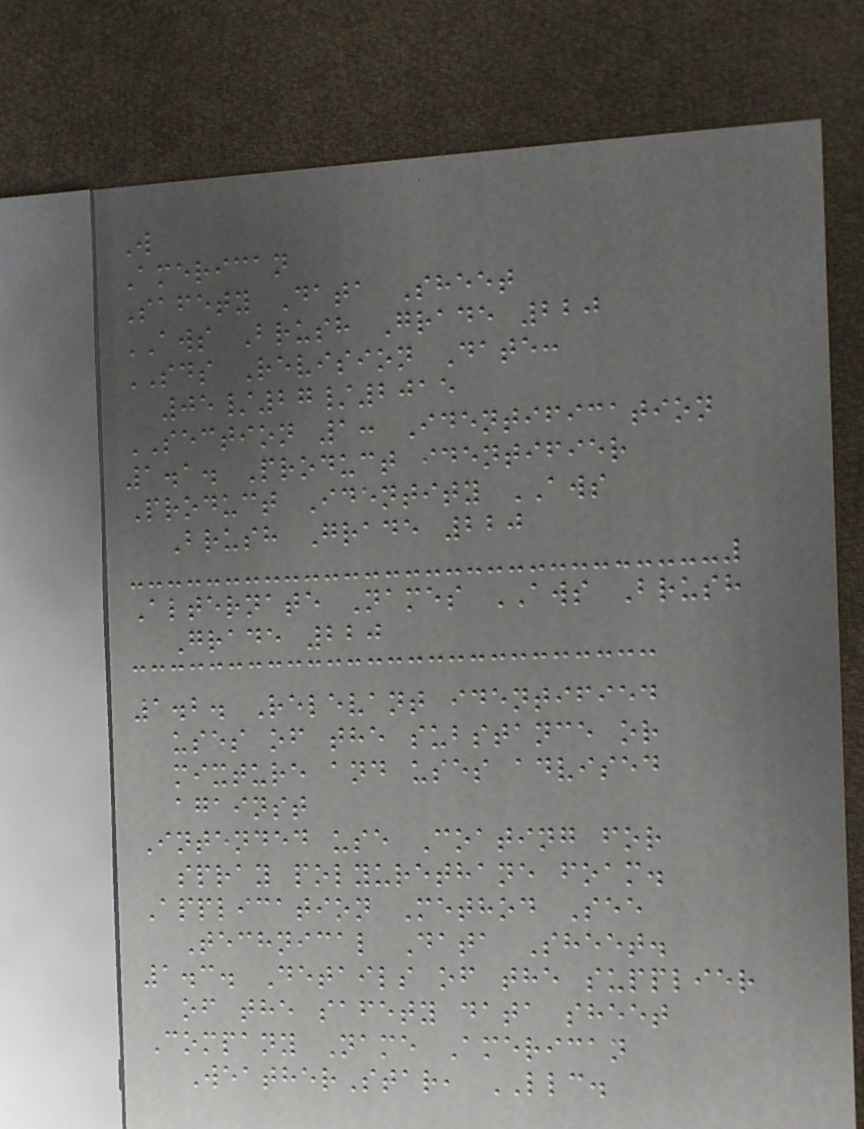W
American
Safety Data Sheet
AWS Brush Grade 220
SDS Revision Date:
05/27/2015
SECTION 1: Identification
1.1. Product identifier
Product Identity AWS
Brush Grade 220
Alternate Names AWS Brush
Grade 220
1.2. Relevant identified
uses of the substance or
mixture and uses advised
against
Intended use Coating for
spray polyurethane foam.
Application Method See
Technical Data Sheet.
1.3. Details of the supplier
of the safety data sheet
Company Name American
WeatherStar, LLC.
